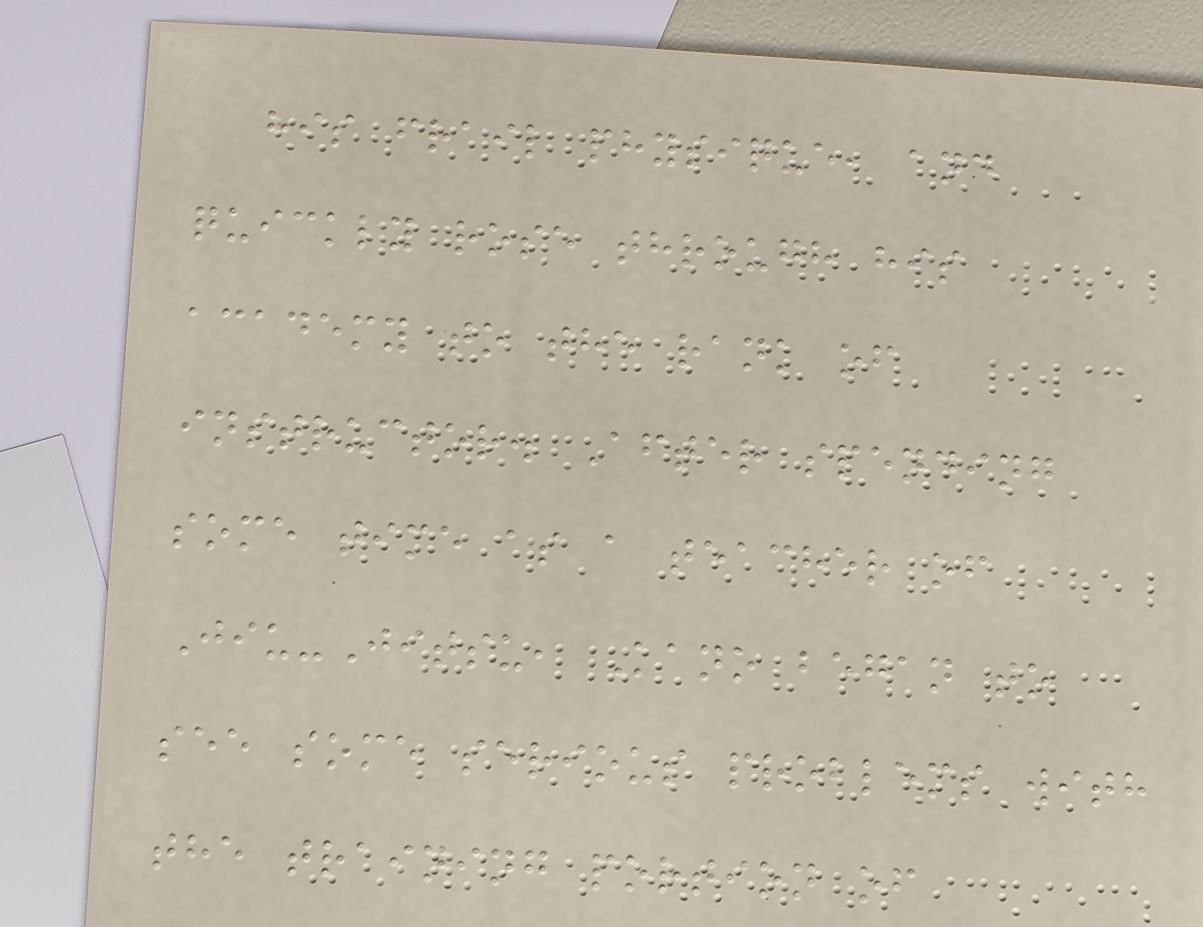his frail physique, and
quickly rose through his
academy to the rank of
instructor. After spending
some time as a teacher of
Jiu-Jitsu, Kano began to
see some serious problems with
the training portion of
